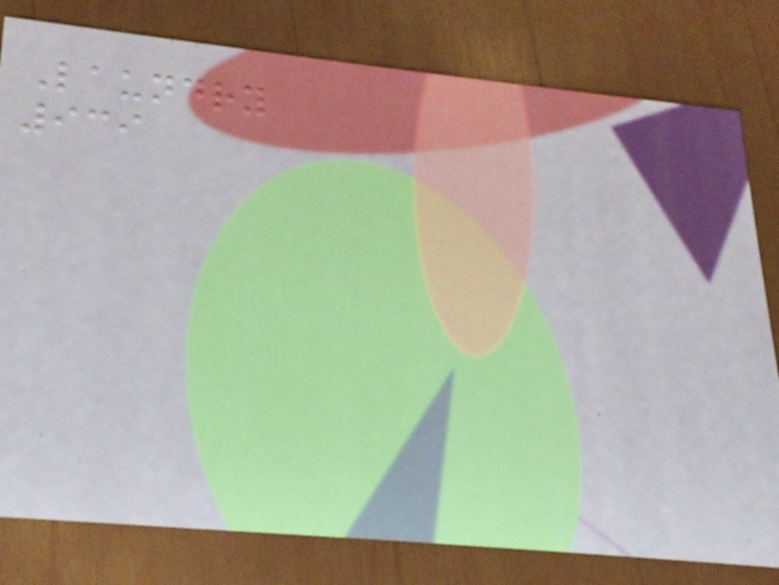Laundry
939
